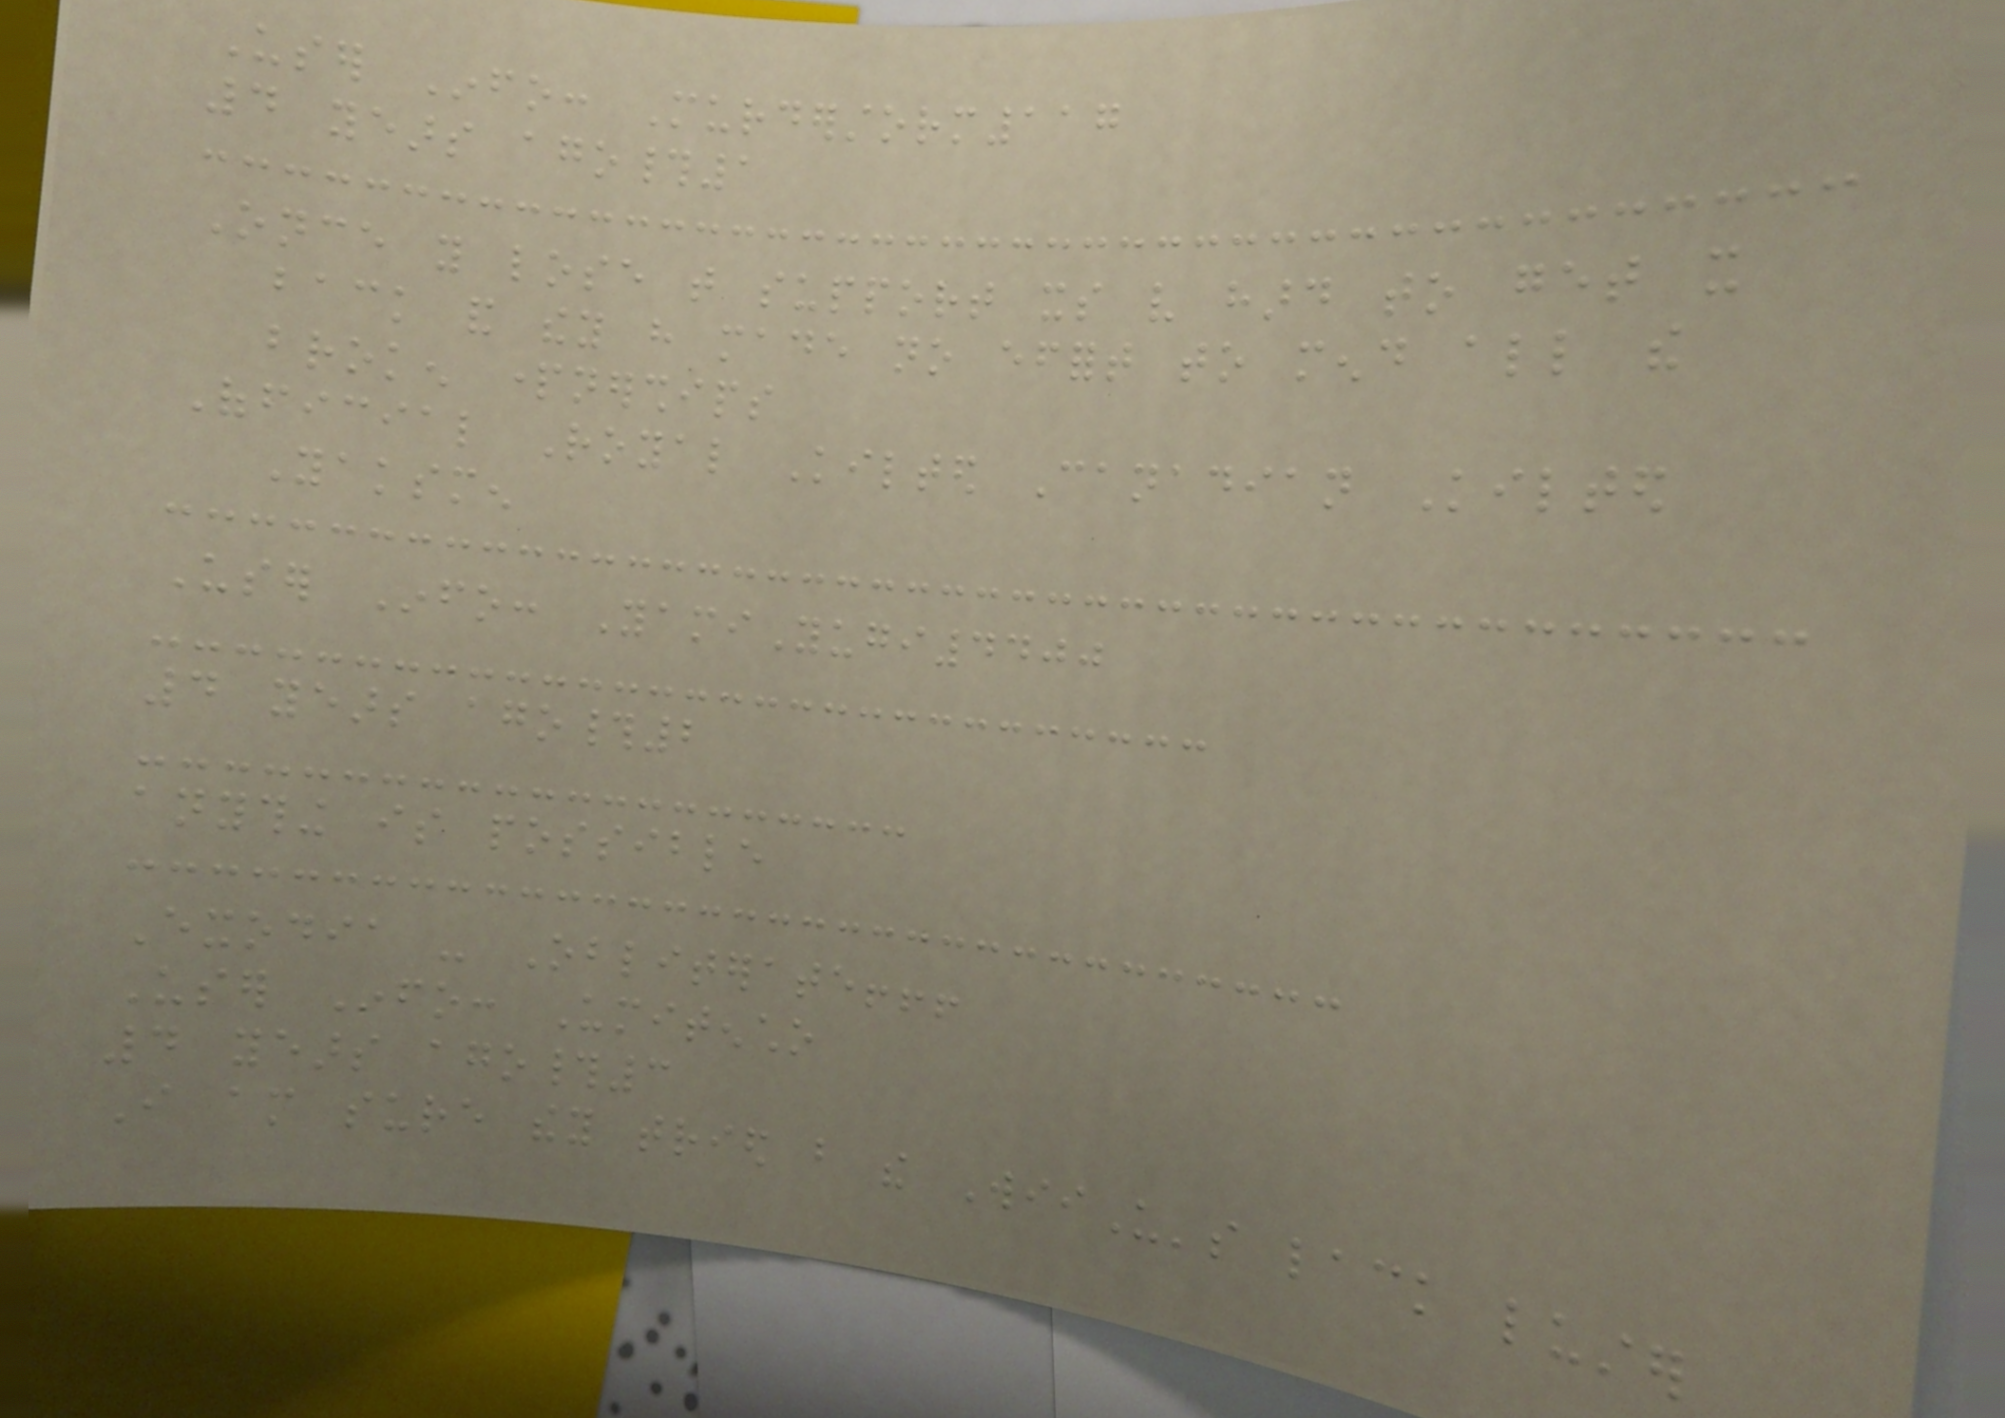User Info: Murderstorm117
4 years ago#1
Once you lose that support its very hard to get it
back and they have made no effort to mend all the
broken partnerships
Official Royal Kilted Canadian Kilted
Yaksmen
User Info: YamiYugi4400
4 years ago#2
anything is possible
Exodia - Obliterate!!!
User Info: Umitencho
4 years ago#3
I am sure they tried but the WiiU's lack luster
